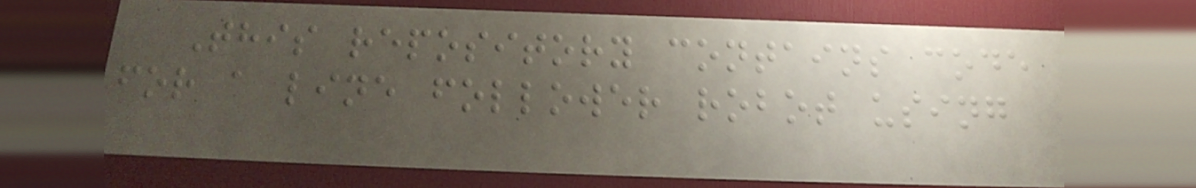This repository contains code
for a line follower robot using
